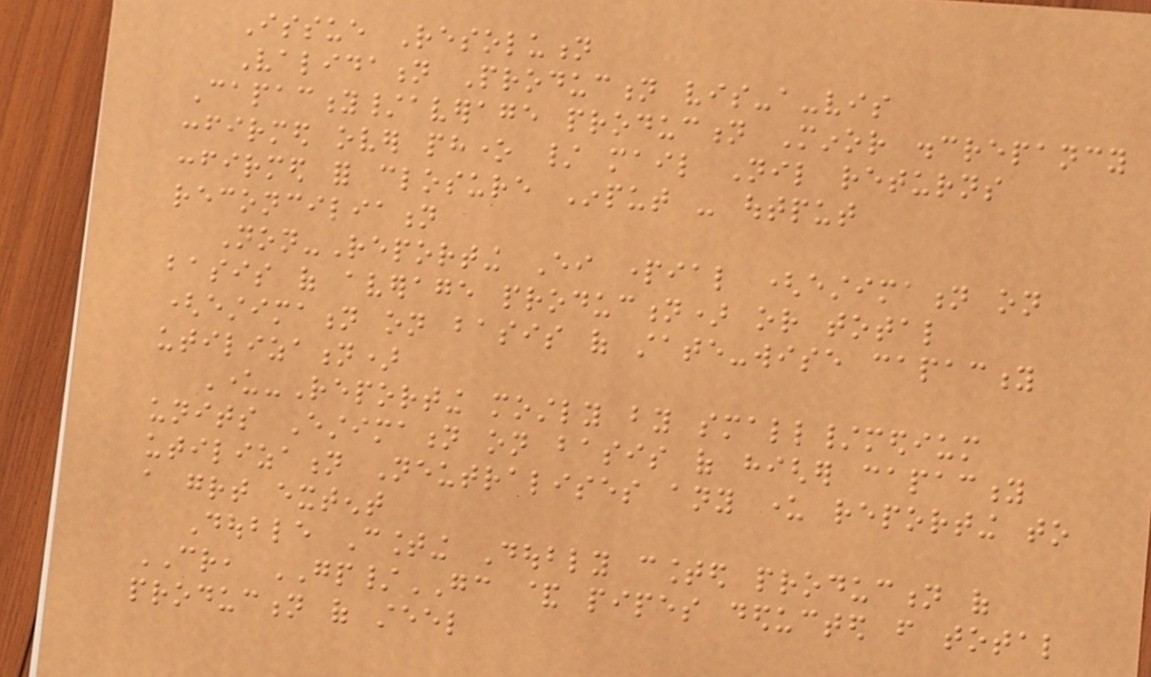Issue Resolution
Validation Production vis-a-vis
Capacity/average production Minor discrepancy
confirmed over phone / mail Nil returns
confirmed for closure Input - output
reconciliation
Non-Reporting Either partial (estimation on
basis of average production) or total
(estimation on basis of state-wise capacity
utilization)
Under-Reporting mostly by small/medium
units Estimation on basis of higher capacity
utilization Neutralises any under reporting to
a great extent
Double Counting Doubly counted production of
CR, GP/GC & pipes deducted from total
production of steel
